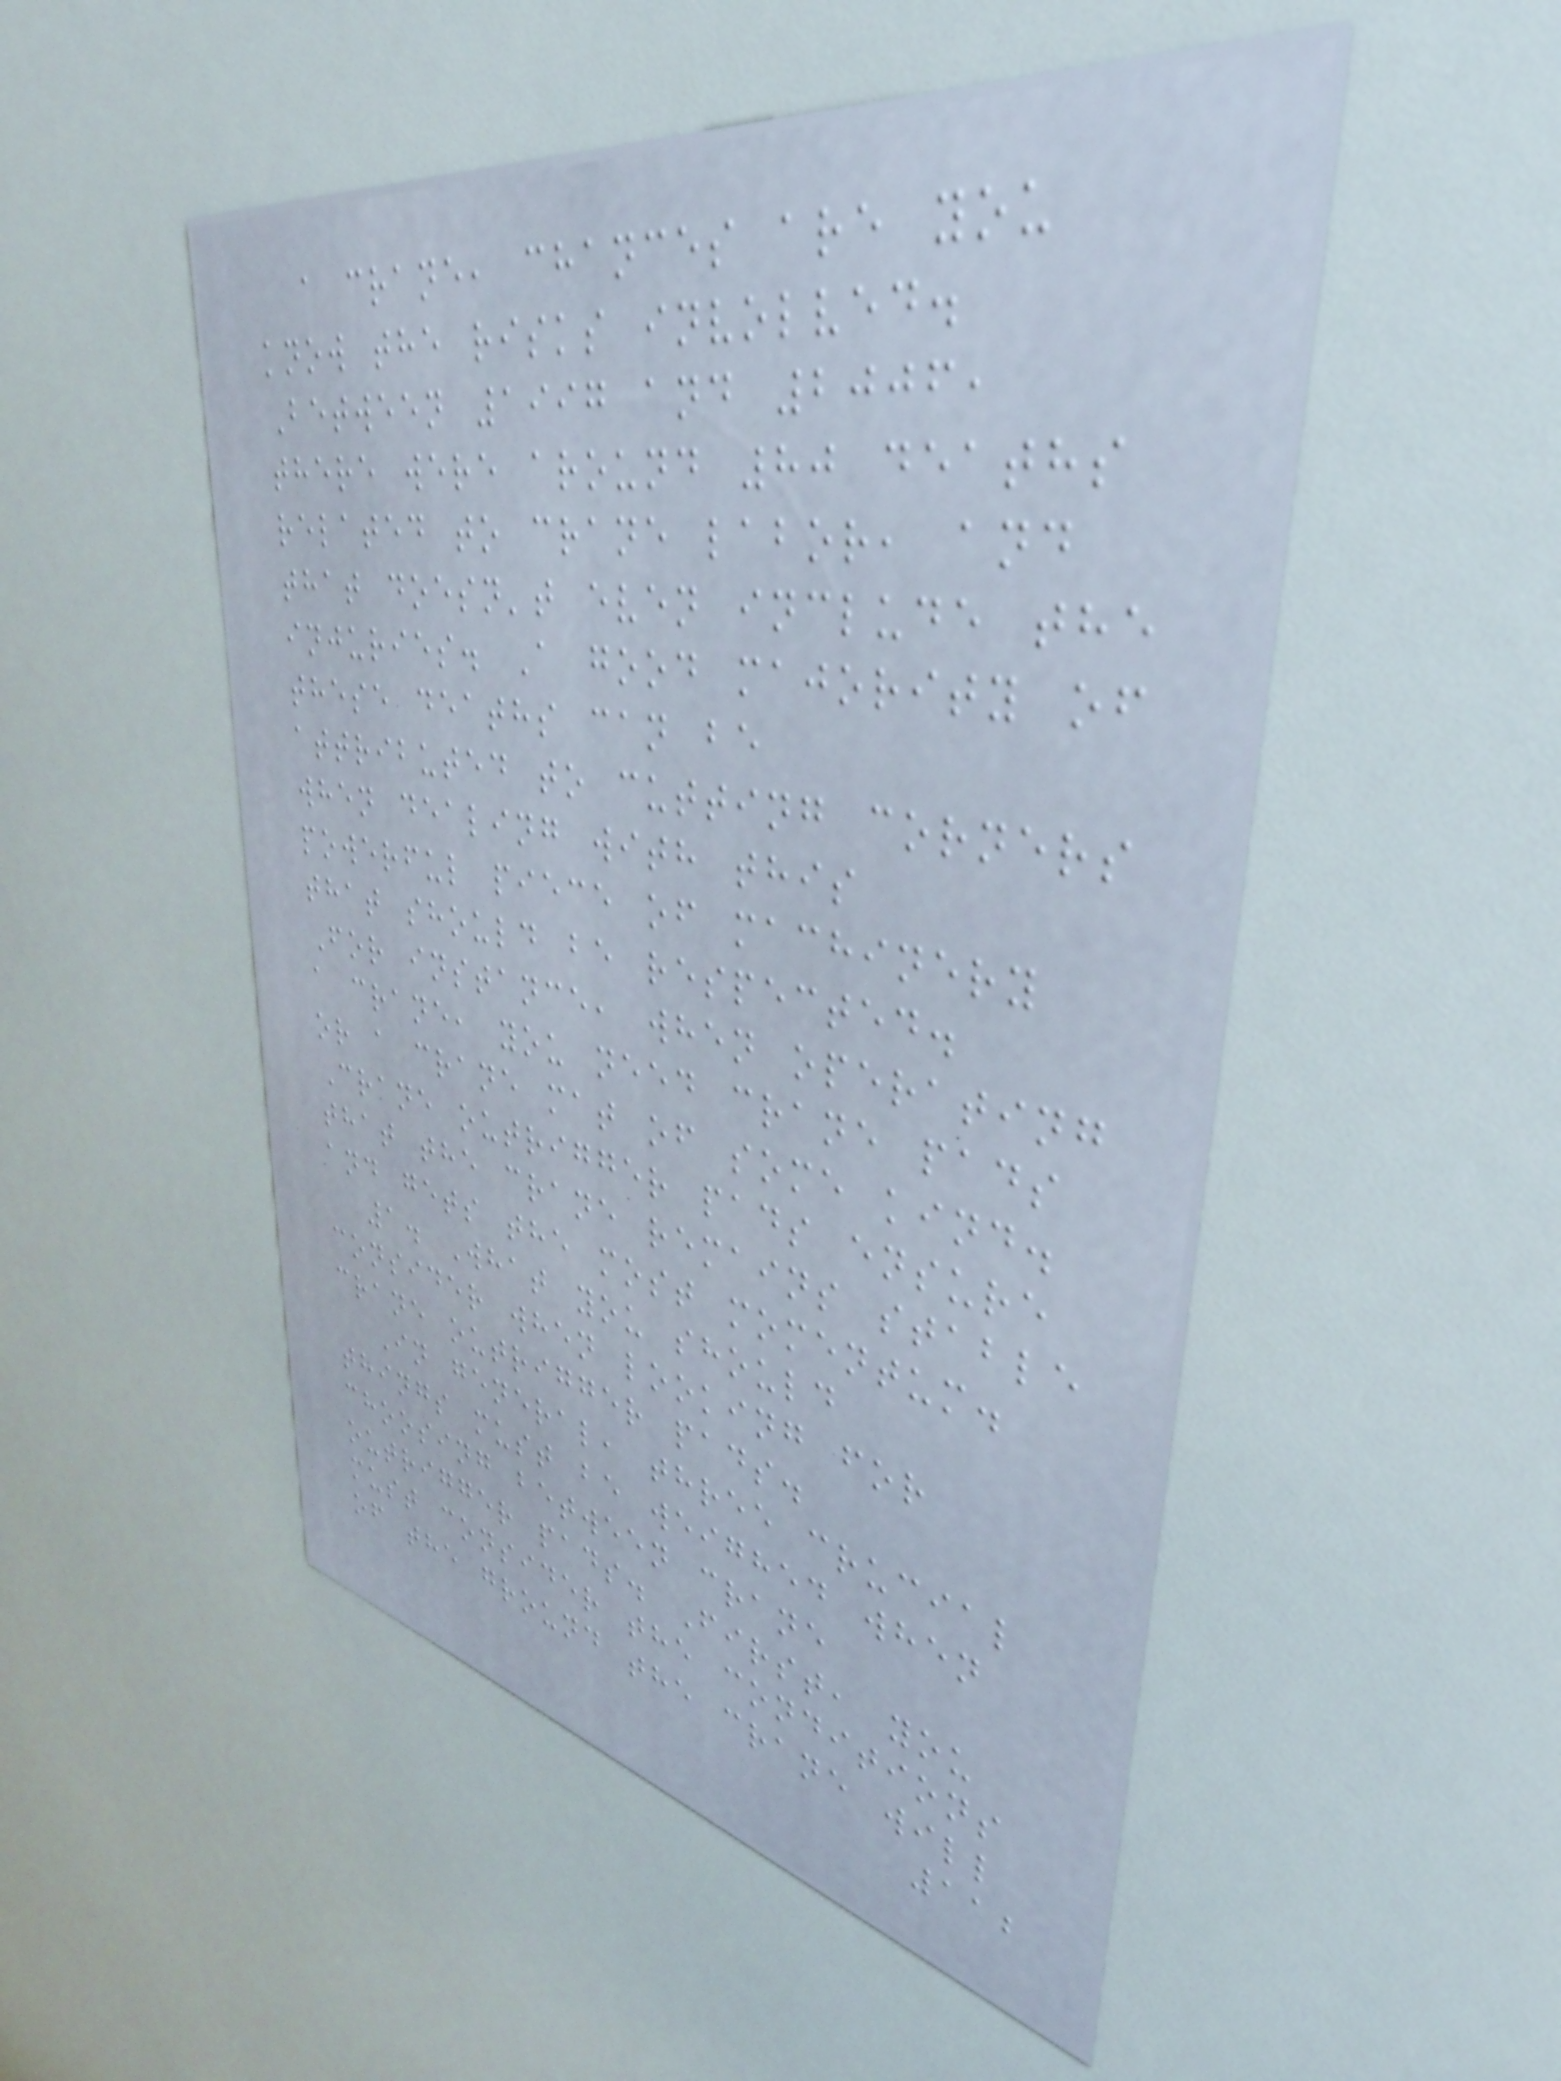a crane, chances are you
know the risks involved.
Between 1997 and 2006,
there were around 80 deaths
related to crane labor, and
that doesn't even include the
injuries. A good majority of
these deaths can be
attributed to cutting corners
when dealing with this
powerful piece of machinery
that should be respected.
For instance, when operating
a crane, you need crane pads
or a crane mat of some kind.
Crane outrigger pads ensure
that the crane remains stable
and gets the most momentum.
1. What you should
consider when looking for
crane outrigger pads.
In general, three crucial
things must be weighed when
choosing between crane
outrigger pads. First, you
must consider the conditions
of the ground the crane will
112
